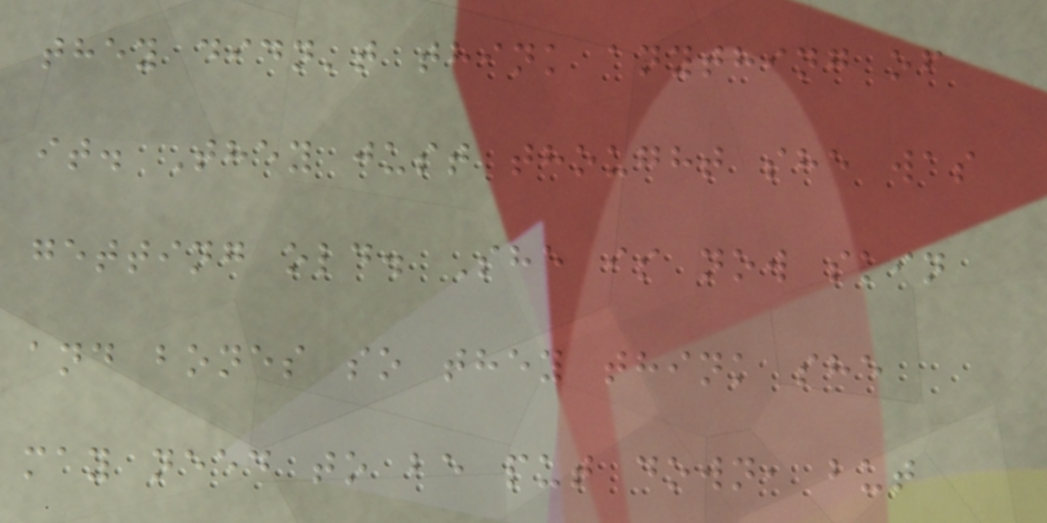they didn't think anything of
it. They just thought she was
getting old. She is now skin
and bones so they think she
may need to be put down, but
